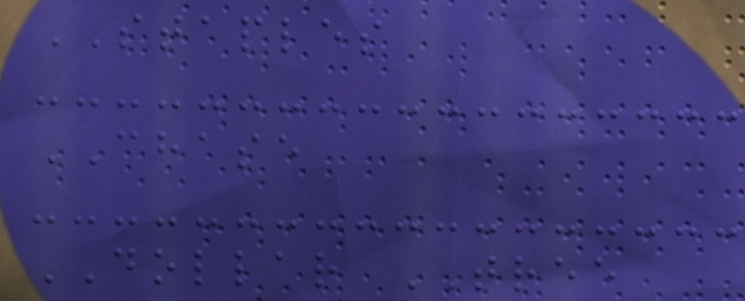STAPLES
CHASE
DOLLAR TREE
